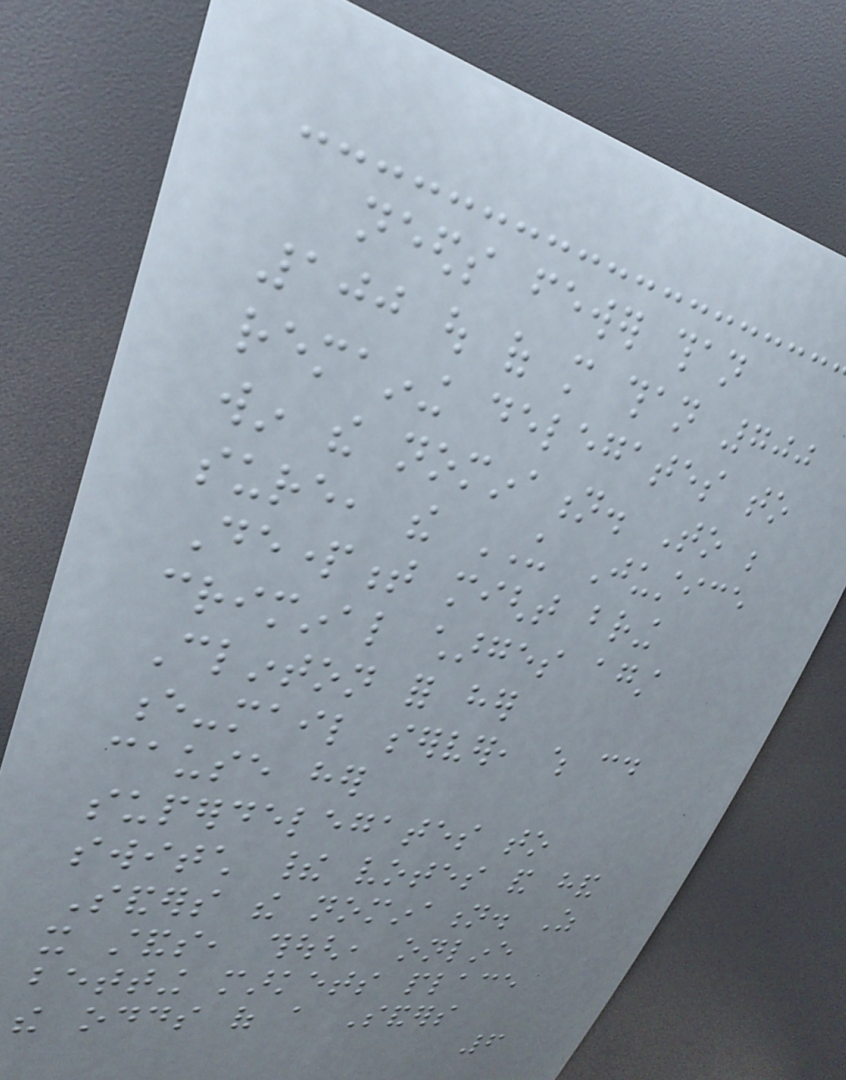needs fewer than
100 out of more than 700
remaining delegates to
win the nomination. To be
sure, the US Justice
Department might bring
criminal charges against
Clinton for her
e-mail server, which could
cause her
superdelegates to
switch their votes and hand
Sanders the nomination. As
it stands, though, online
betting markets place
the odds of a Sanders
6
